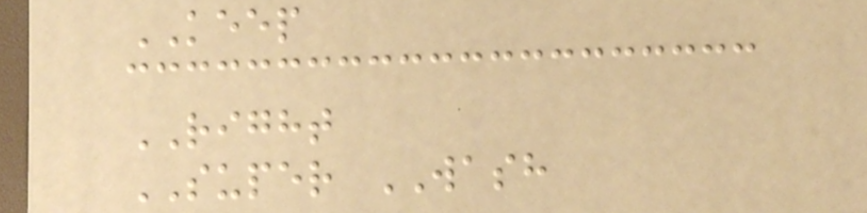KEEP
RIGHT
SUPER WASH
